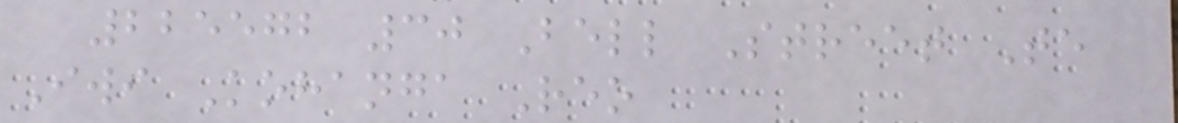225572 30 Bell Street Te
Iwi Kohanga Reo
